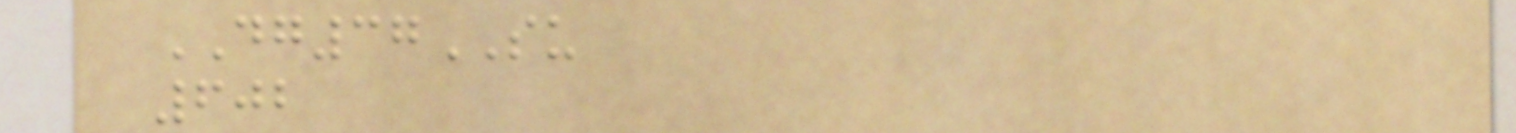DG37SU
602
